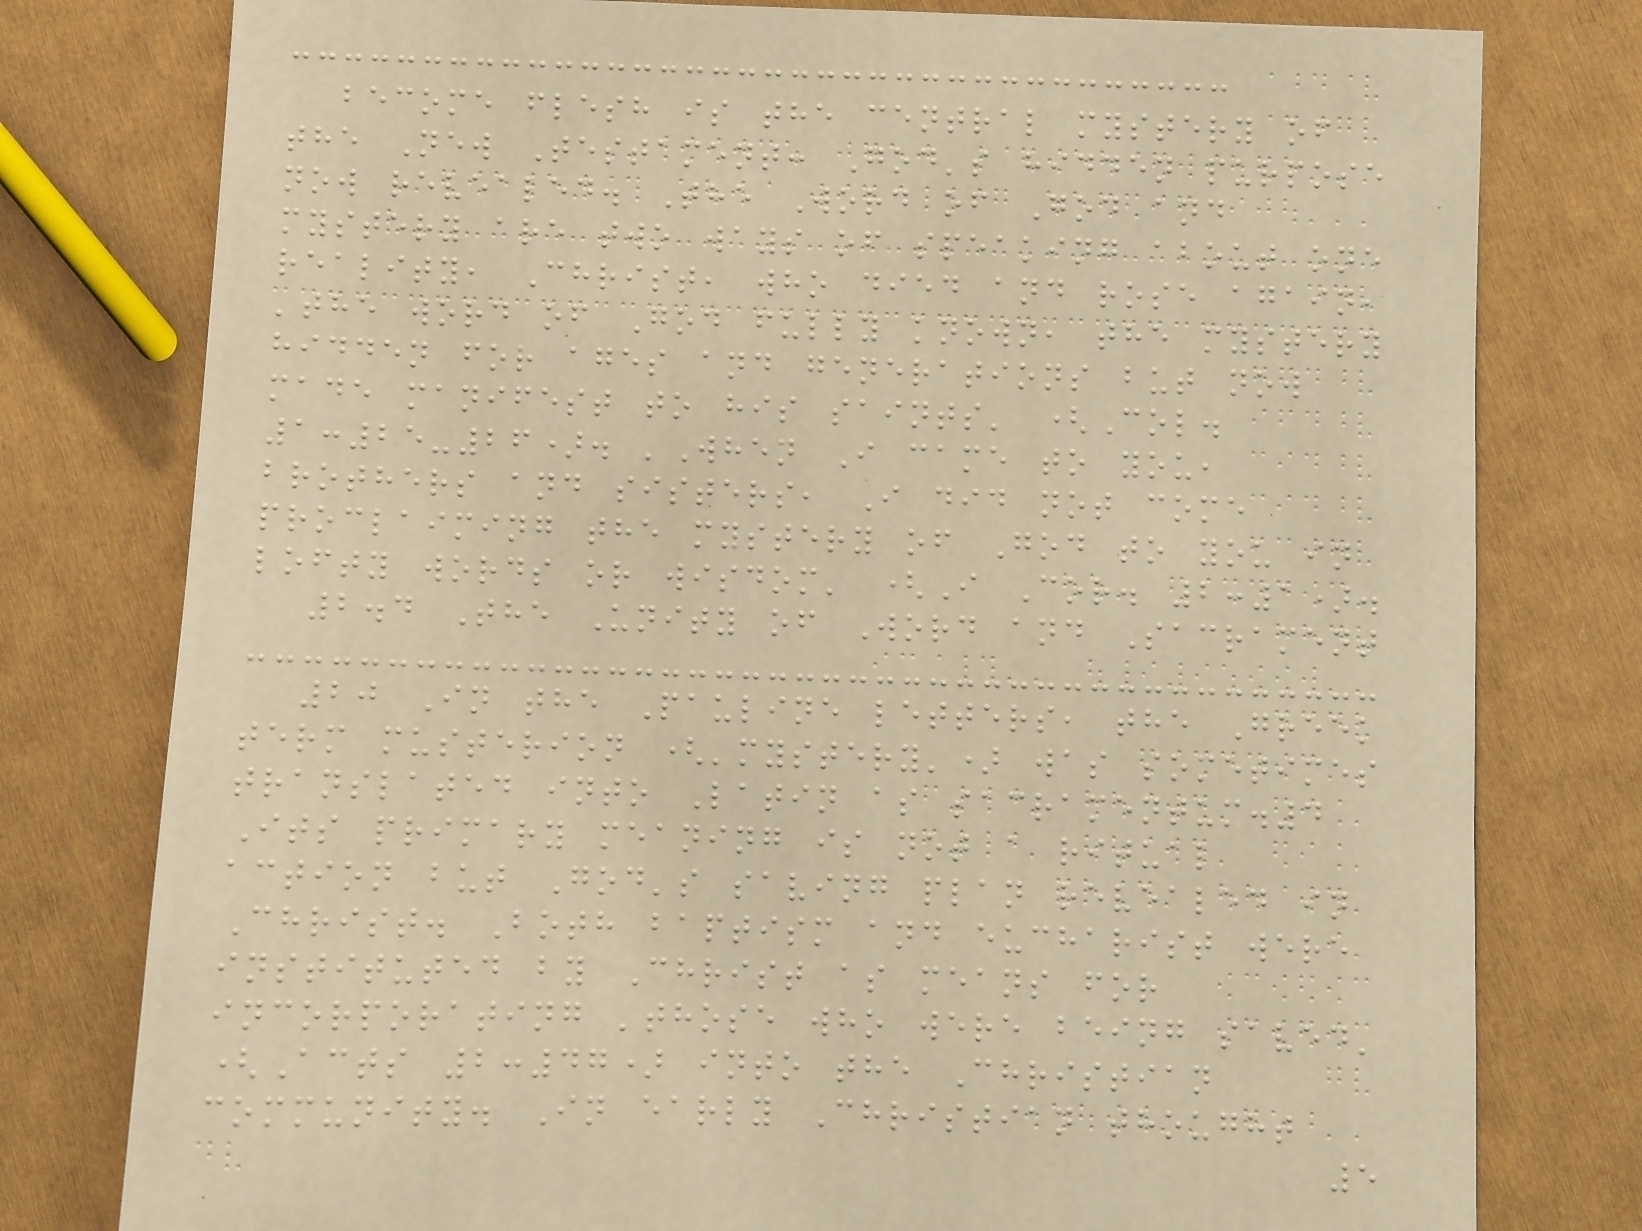become flesh is the central mystery of
the New Testament: God's hidden purpose
now revealed. The Word of God and
mystery are two ways of speaking about one
reality, Christ, who died and rose again,
'the word of God fully known, the mystery
hidden for ages and generations but now
made manifest to his saints' (Col.
1:25-26). 'When I came to you,
brothers and sisters, I did not come
proclaiming the mystery of God to you in
lofty words or wisdom' (I Cor. 2:1).
2.4 The Unity of Word and Sacrament
20 In the Pauline letters, the Greek
term musterion ('mystery') was sometimes
translated into Latin as sacramentum.4
Its primary meaning is not a ritual
action but God's saving plan revealed in
Christ. Both baptism and eucharist were
instituted by Christ as means for
incorporating 'those who were being saved'
(Acts 2:47) into the Christian
community. In early Christian thought
5
